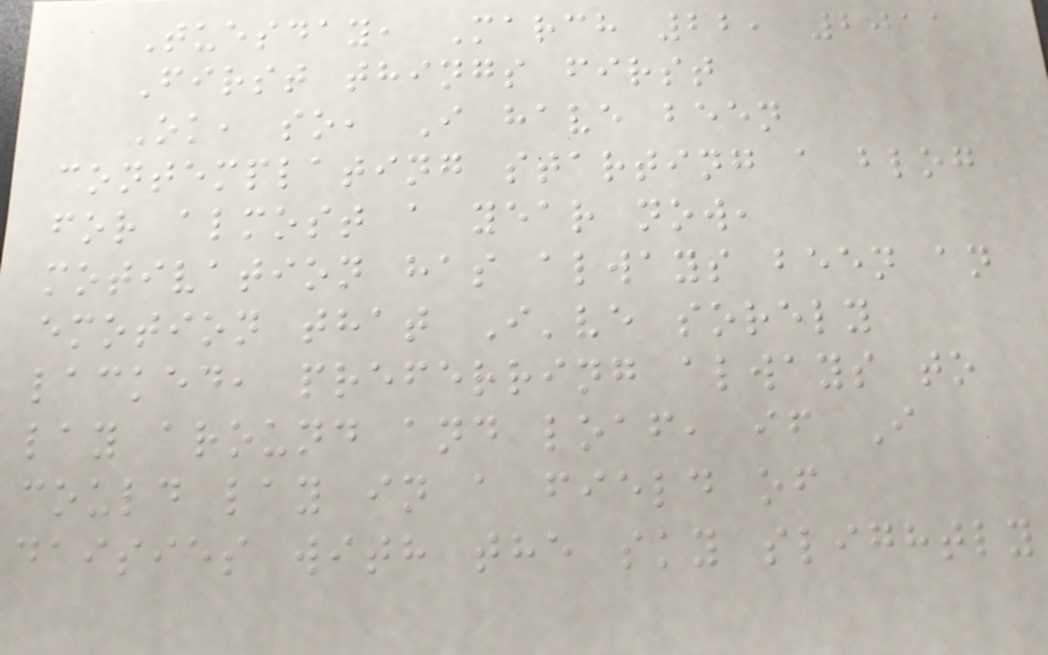Tuesday, March 22, 2011
First things first
Ok, so, I have been
contemplating starting a blog
for almost a year now,
motivation has always been an
emotion that I've sorely
lacked, preferring always to
lay around and loaf, if I
could lay in a field of
daisies with the sky slightly
